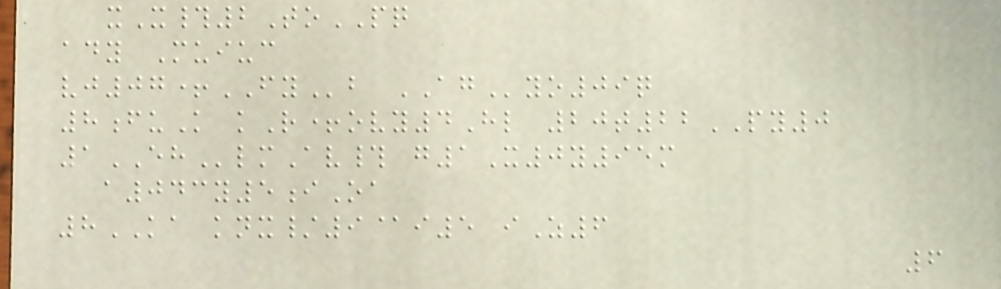xX#2ToPQ
ady Muiuc
vj07+FYb AGyo09q
8fuK kR+ovy4Hl 20t22PY0
1EHlmAv# g1X0y95m
a043y5iOa
8KA knx/9@i5 iZ6
6
